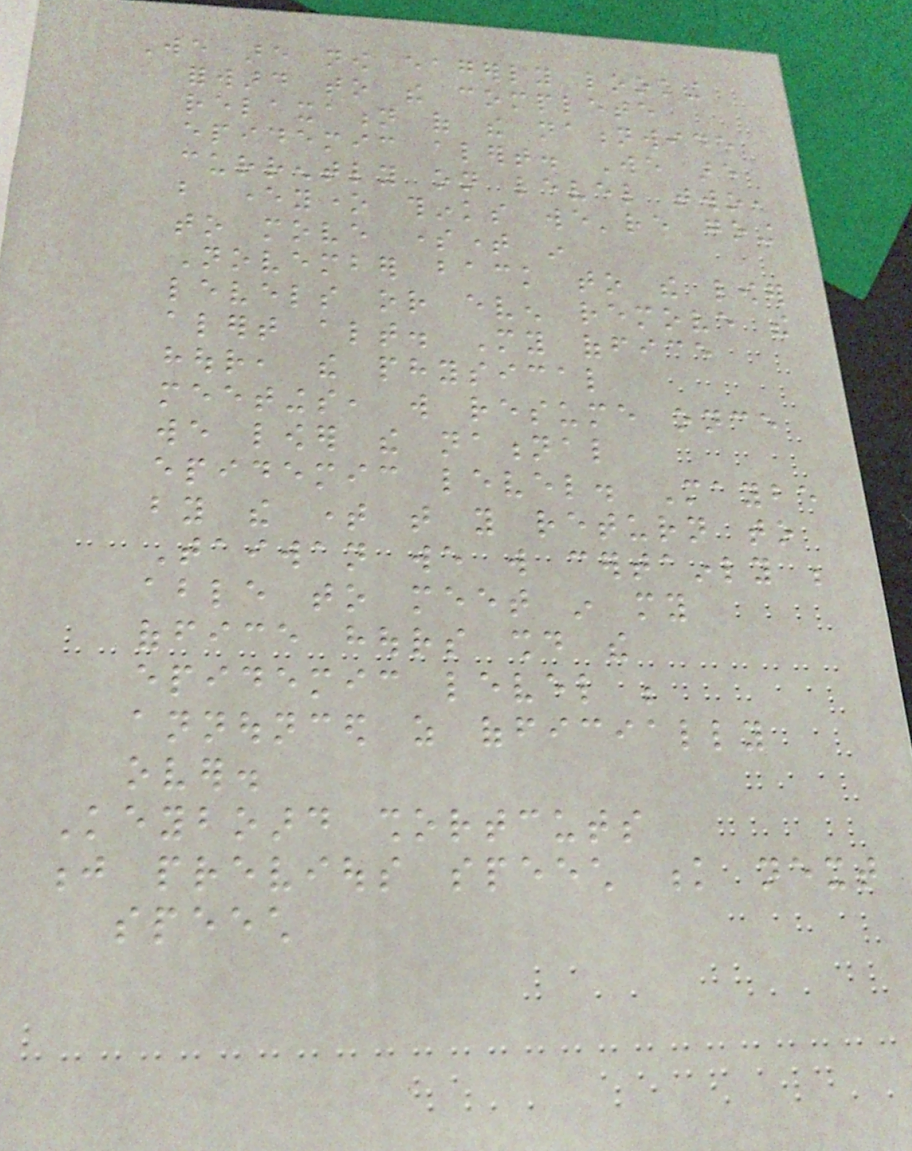We are now eagerly looking
forward to the complete
relaxation of the nationwide
epidemic alert. We are
currently on level two,
but everyone thinks we're going
to move sometime in
November back to the lower
levels or even remove the
alert altogether. My office
hour, the physical
meetings, will resume once
we lower the national
epidemic level. Maybe
by the time that you return to
Taiwan we will certainly be
able to meet in my
office hours should the
epidemic level be
announced as officially
over.
Keyboard shortcuts
j previous speech k next
speech
